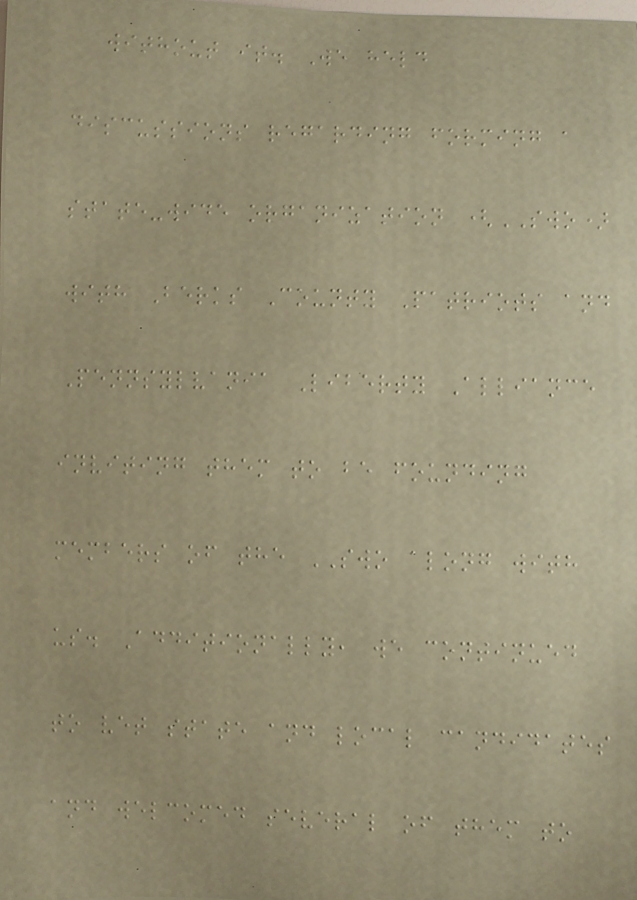without it. We held
discussions regarding forming a
state-wide organization (SWO)
with Berks County Patriots and
Pennsylvania Liberty Alliance
inviting them to be founding
members of the SWO along with
us. Additionally, we continued
to vet state and local candidates
and welcomed several of them to
